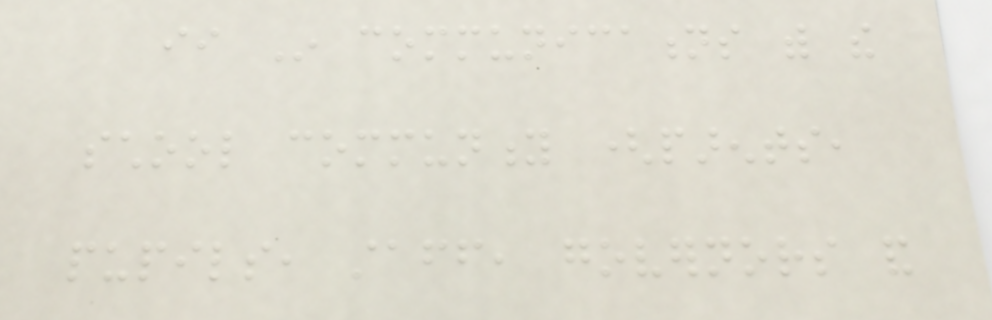ii In communications with the
school community (parents,
pupils, staff, governors and
